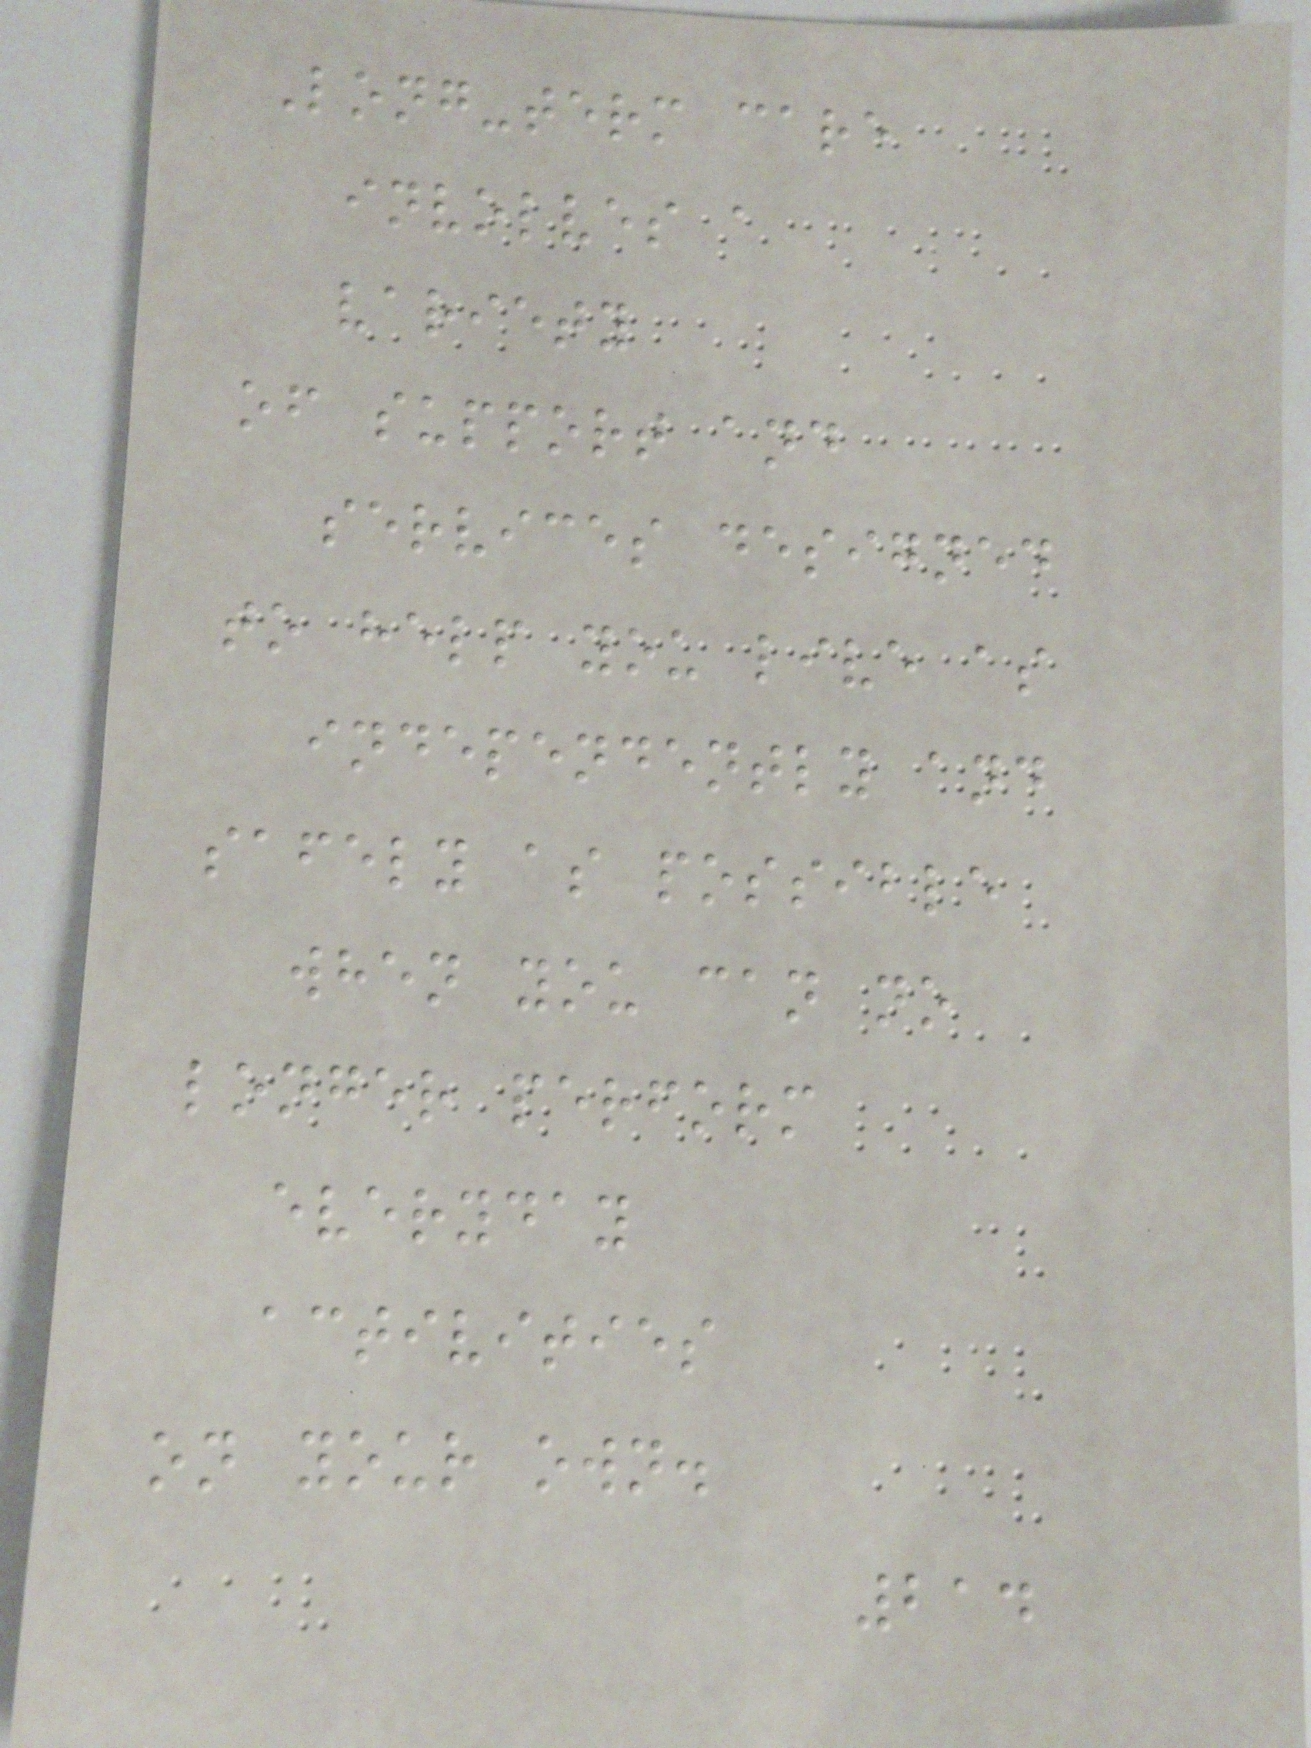Long-term care
involves a
variety
of support and
services designed
to help you live as
independently and
safely as possible
when you can no
longer perform
everyday
activities
on your own.
214
